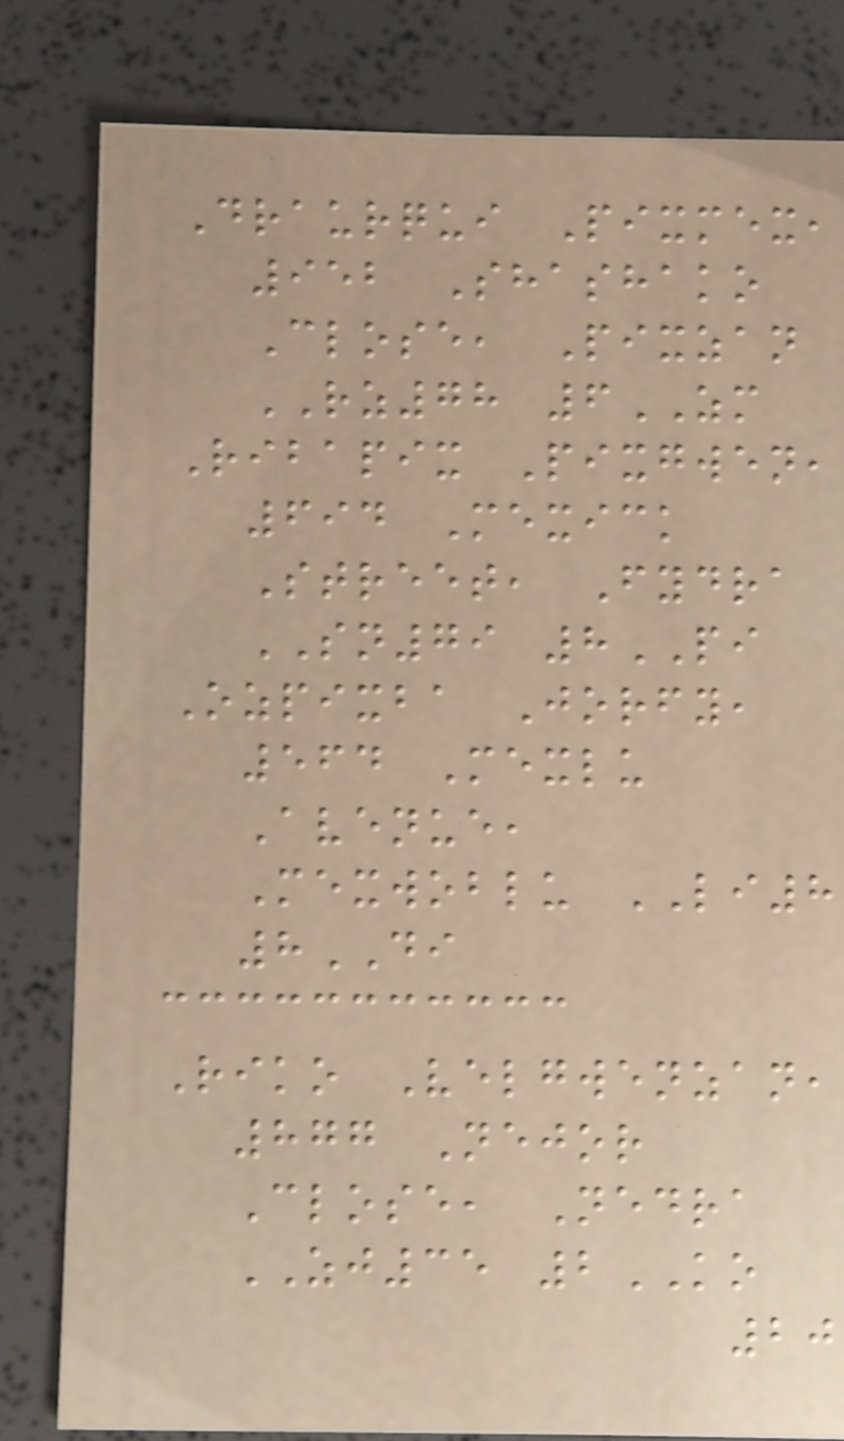Draurqui Pixmex,
952 Shashako
Close, Pixzan
RZ78 6ZM
Ribapix Pixgwen,
694 Mexick
Street, Fydra
SN79 8PI
Ozpixba Jorfy,
564 Mexlu
Avenue,
Mexwoblu LI8
8DI
Riko Velgwenzan,
877 Nejor
Close, Nedra
ZJ35 2KO
20
